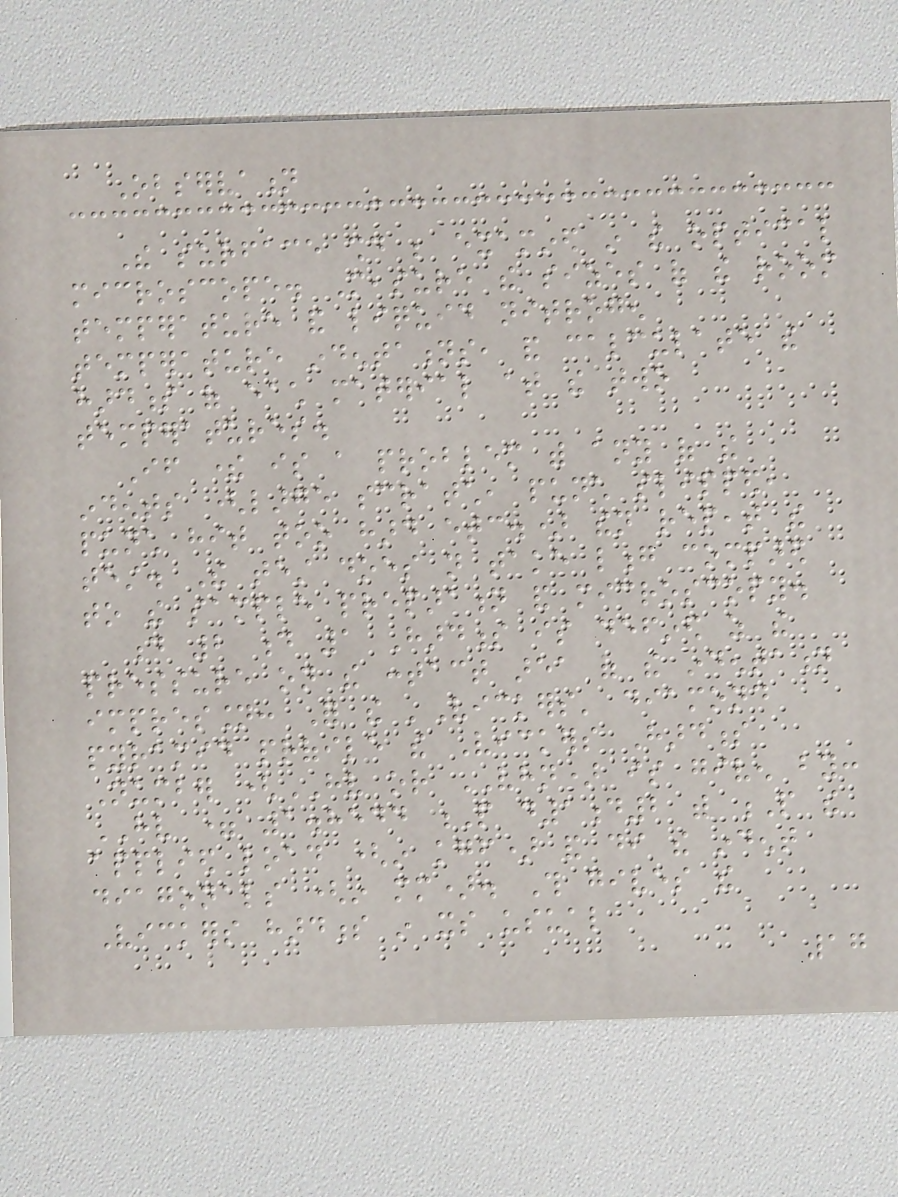Observation
The surface should be examined in the optical
microscope. Measure the sizes of the room
temperature and liquid nitrogen
temperature indentations, and calculate the
hardness of each material at the two
temperatures.
If there is a problem with any of the
indents (large scratch, punch slipped,
punch hit too hard etc.) then repeat the
test. The test does not take long compared
to the sample preparation and microscopy.
d 2 d 1 Hardness is defined as the
pressure on the contact area of the indentation
impression: For the 'Vickers' diamond
pyramid profile the Vickers Hardness
Number (HV or VHN) is given by:
HV = 1.8544 P d1d2 with P the
applied load (in kgf) and di the indent
diagonals (in mm). This gives the
Vickers hardness in its usual
17
